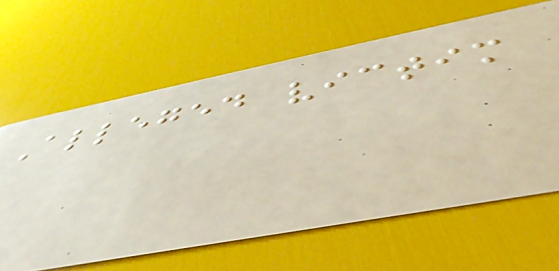Alleged victim
